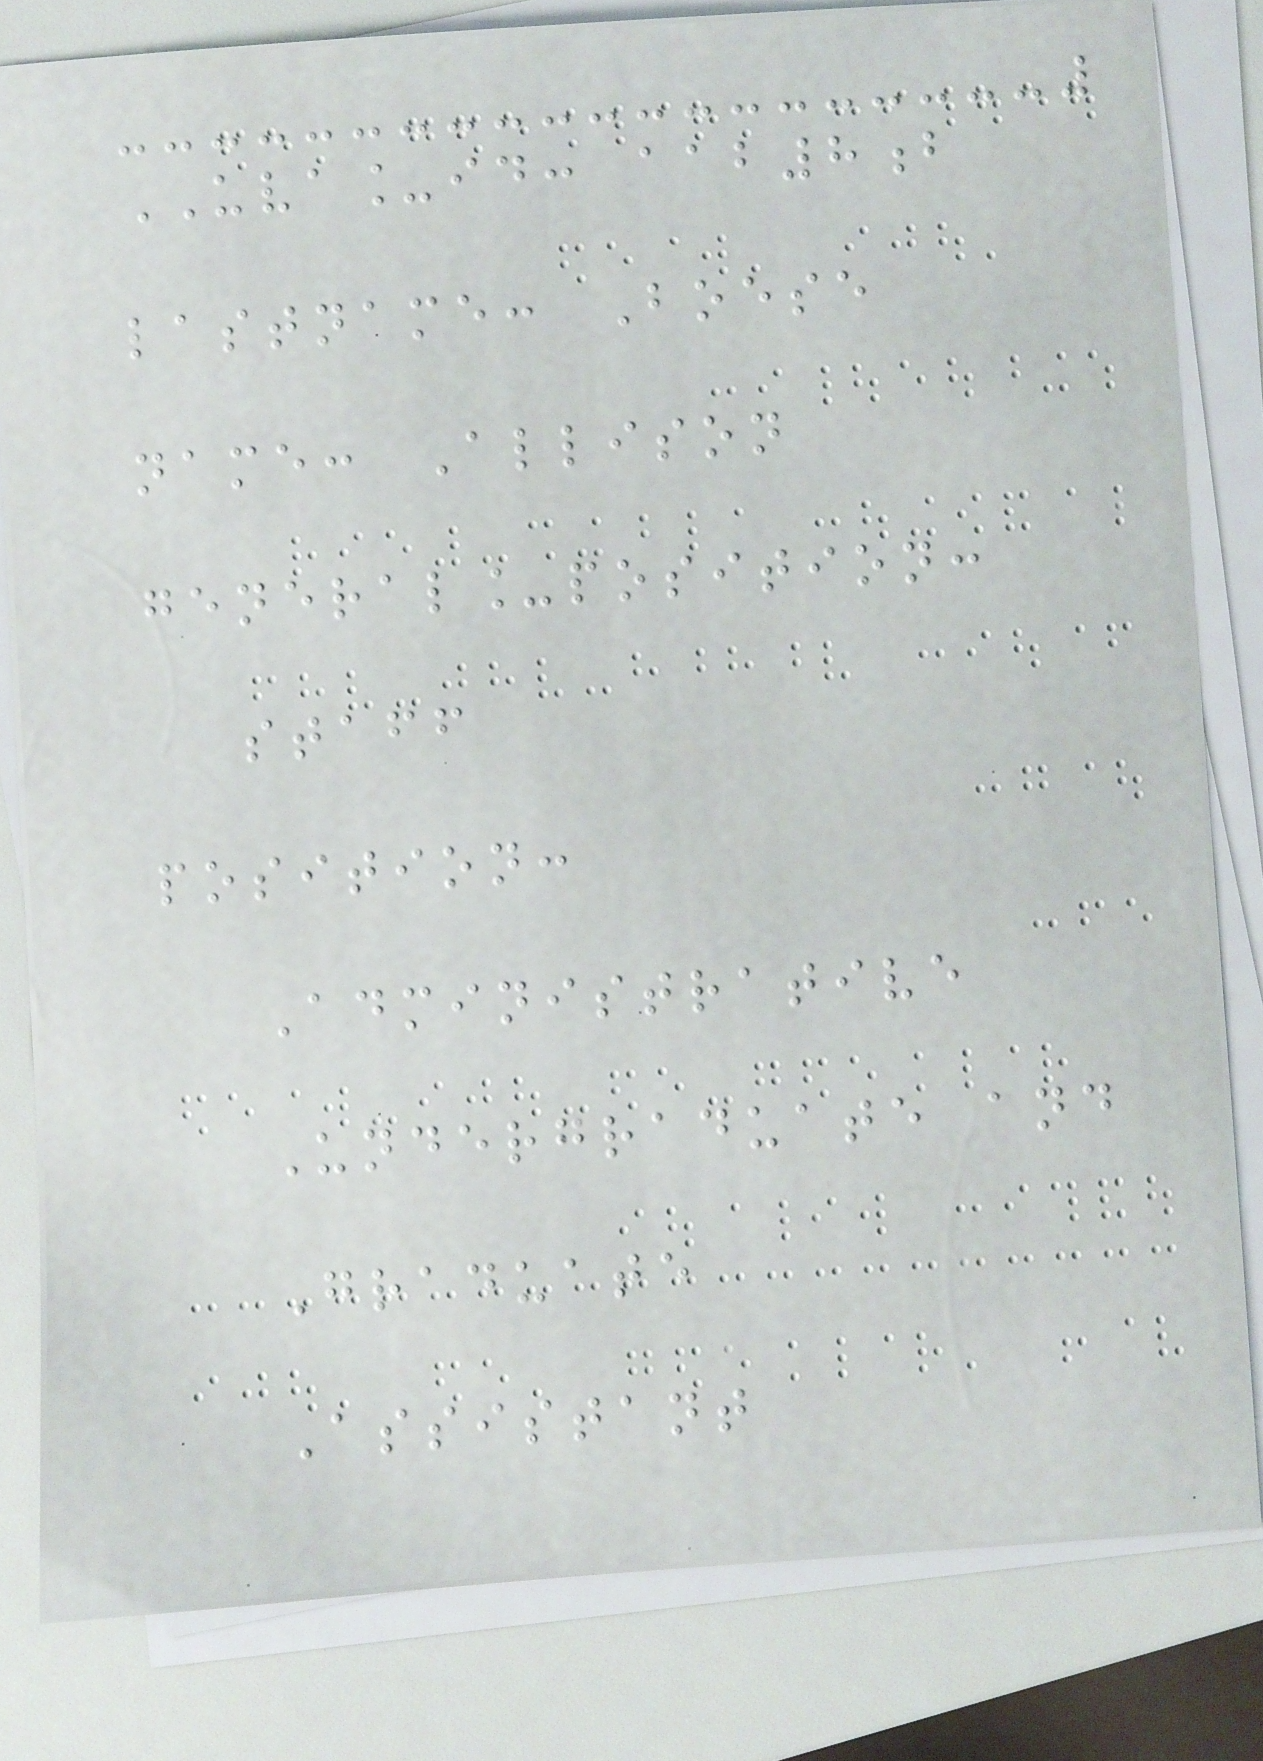UVA_id: aab8b
lastname: Boese
name: Allison
general_position:
staff
position:
Administrative
Undergraduate and
Graduate
Assistant
